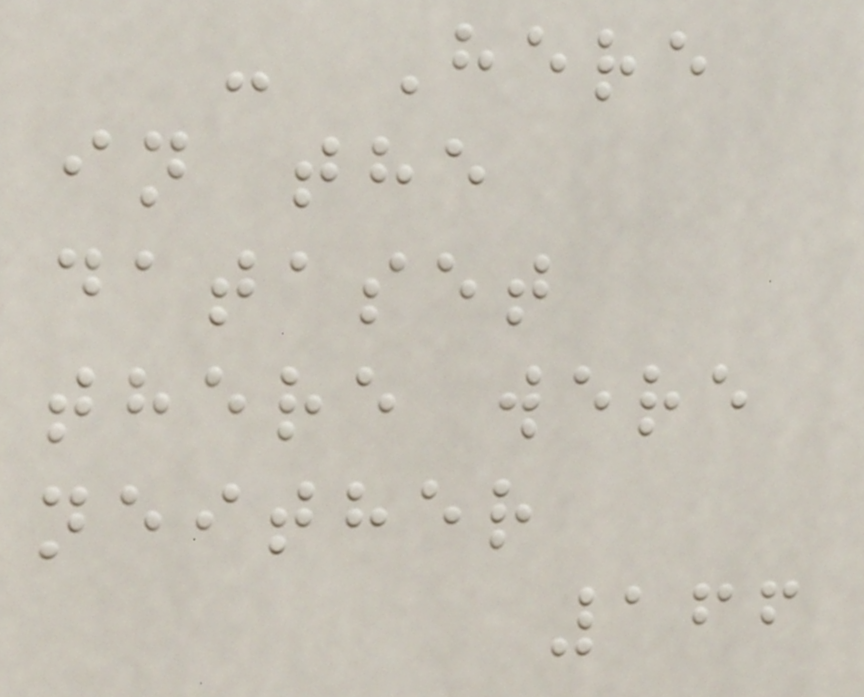- Here
in the
dataset
there were
neither
166
